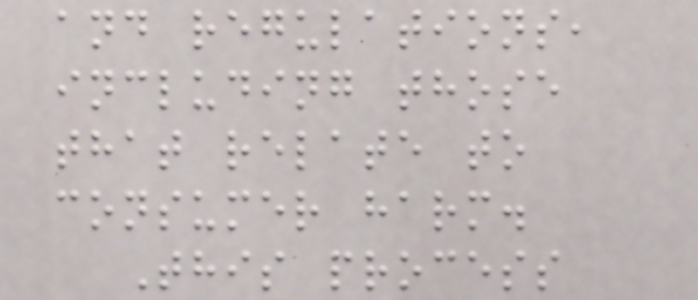and regulations,
including those
that relate to
consumer harm.
This process
